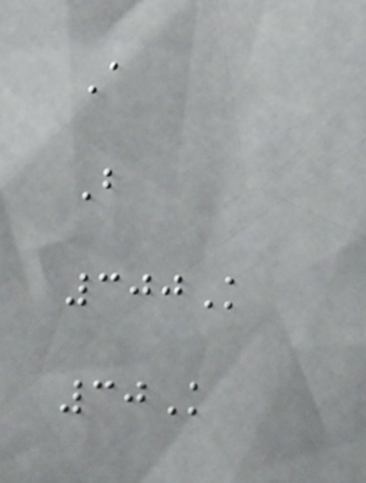A
B
300K
30K
